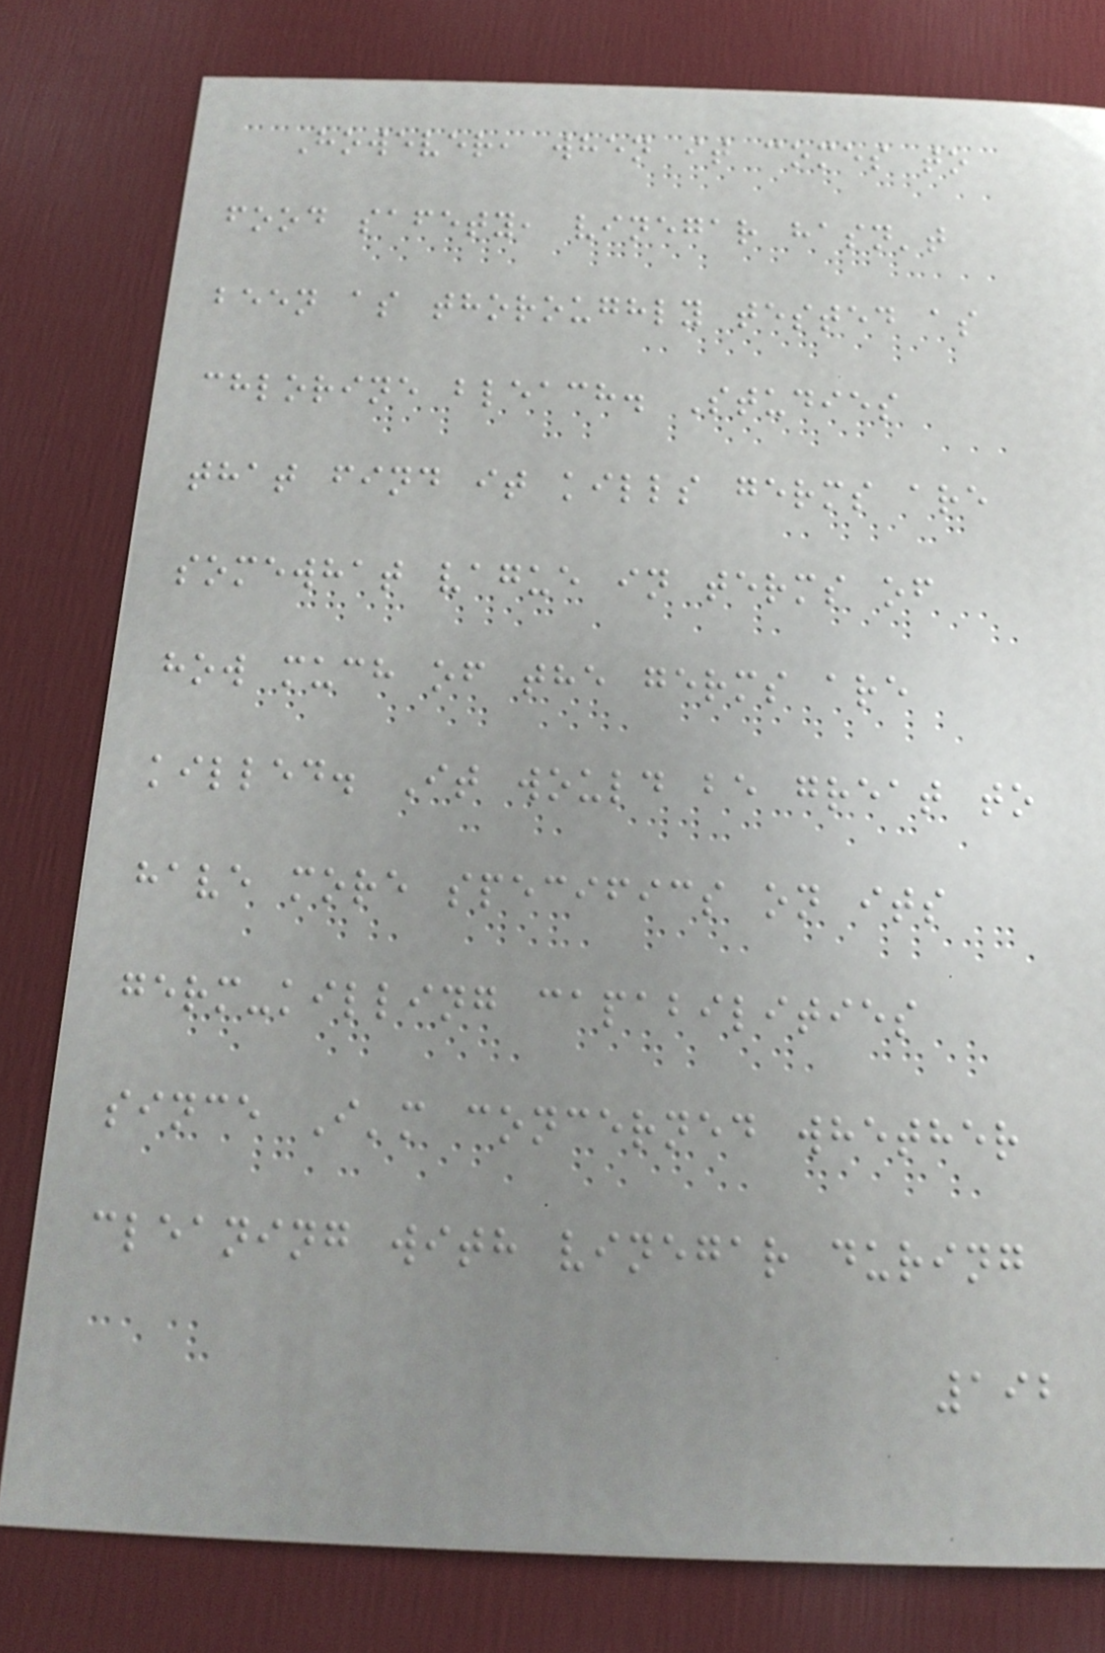However, when it comes to
food safety, vinegar hasn't
been as thoroughly tested as
chlorine bleach. Studies
that find it kills germs are
somewhat vague in terms of
how much of the germs are
killed. It would be great to
have more specifics on its
germ-killing capabilities
since I'm concerned whether
cleaning with vinegar during
192
